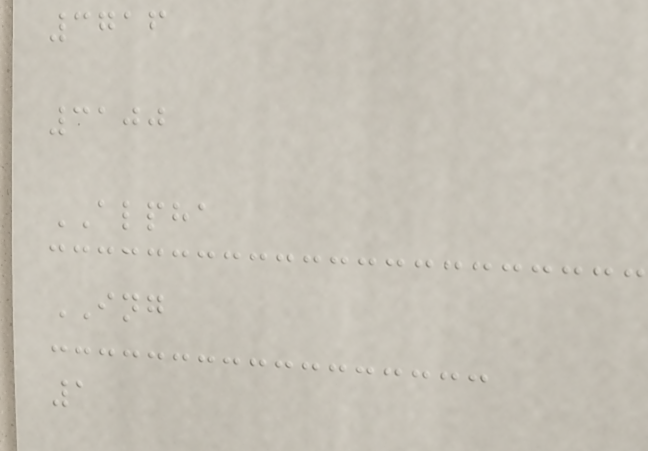3716
3100
ALPHA
ING
1
